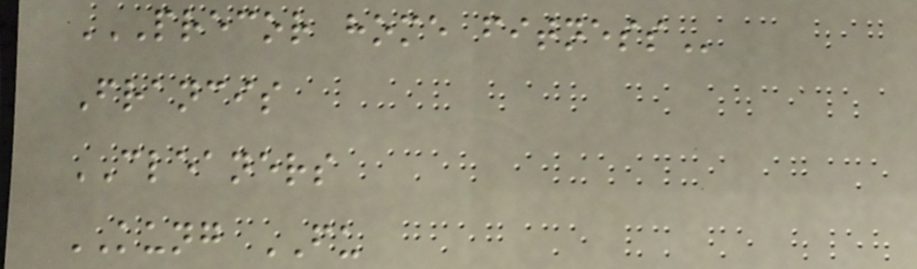PRECOR HOME FITNESS
Francis
CLEANERS
KUNG FU
